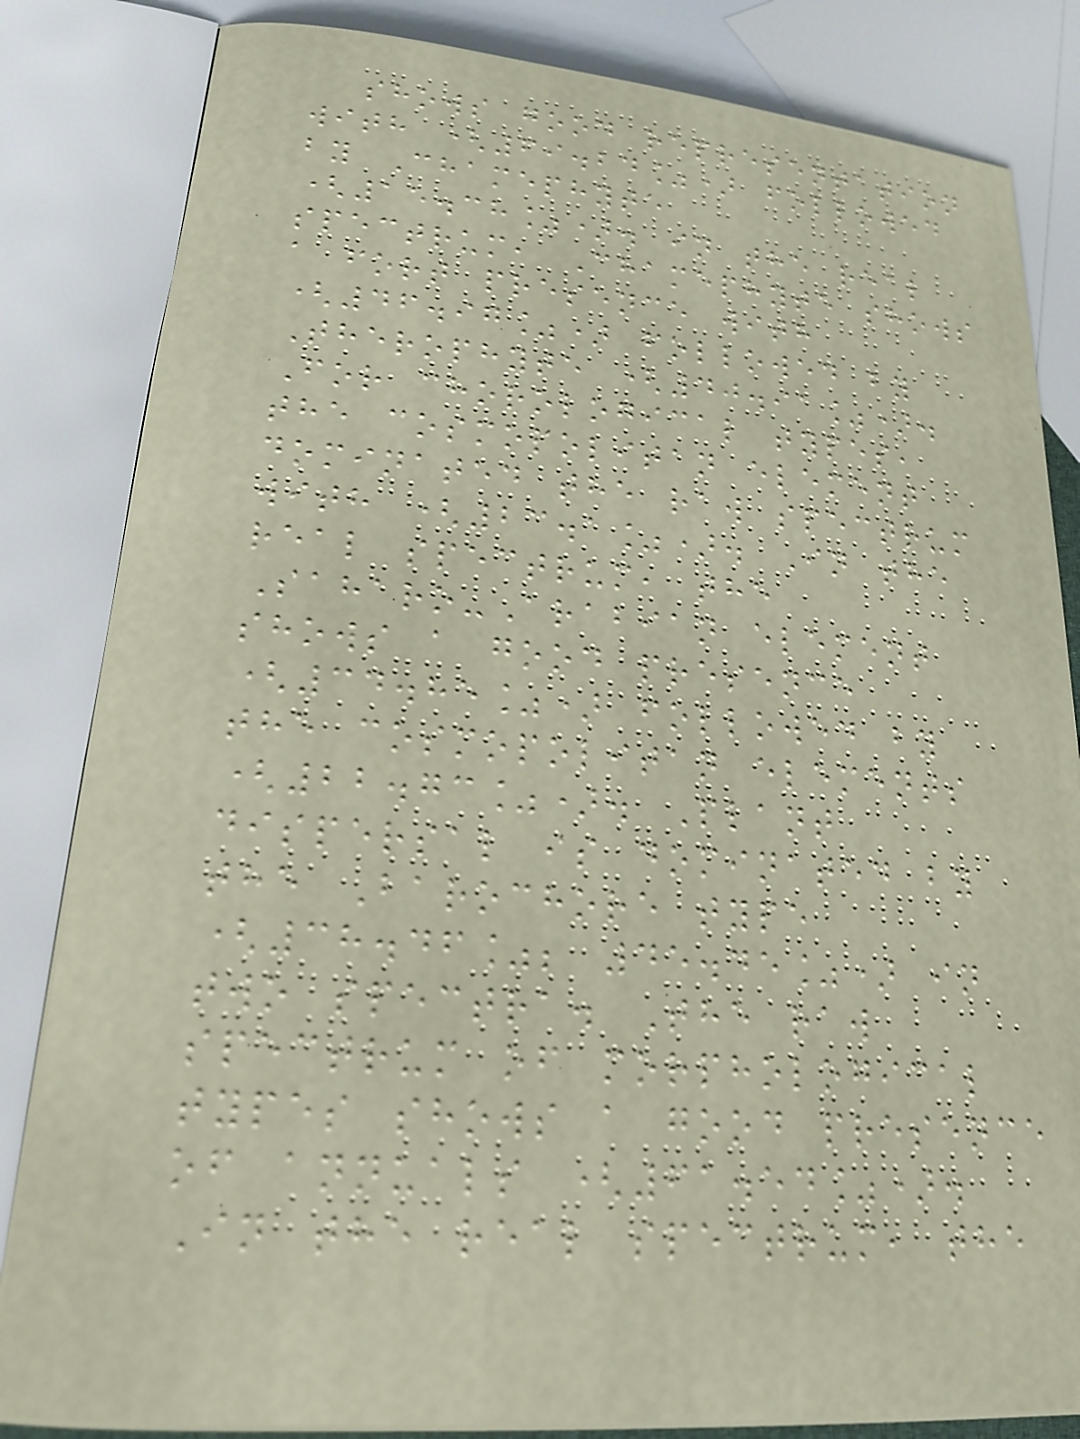shows good representation
with (69.24%) followed
by Chamephyte
(15.38%). in the real
spectrum, Chamephyte shows
a fort presence with
(46.97%) followed by
Therophyte (40.91%).
For chorological types,
the cosmopolitan element
dominated the raw spectrum
with (23.1%). In the
real spectrum, the
Saharo-Arabian element
shows a good presence
(34.85%) followed by
the cosmopolitan elements
(22.73%). Plant
dispersal is dominated by
the Barochore type
(38.46%; 45.45%) in
two spectra. The raw
spectrum of morphological
types shows a good presence
of annuals (61.54%).
In the real spectrum, the
